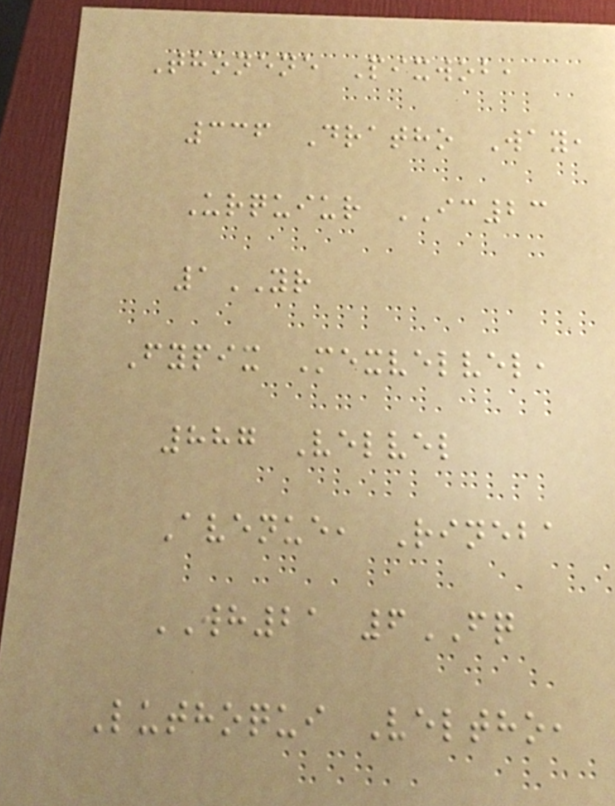Thonene Pixwob,
336 Dratho Way,
Urquiur IC23
1YR
Fypix Mexvelvel,
887 Velvel
Avenue, Rineba
WH21 6FQ
Luthoqui Veltho,
